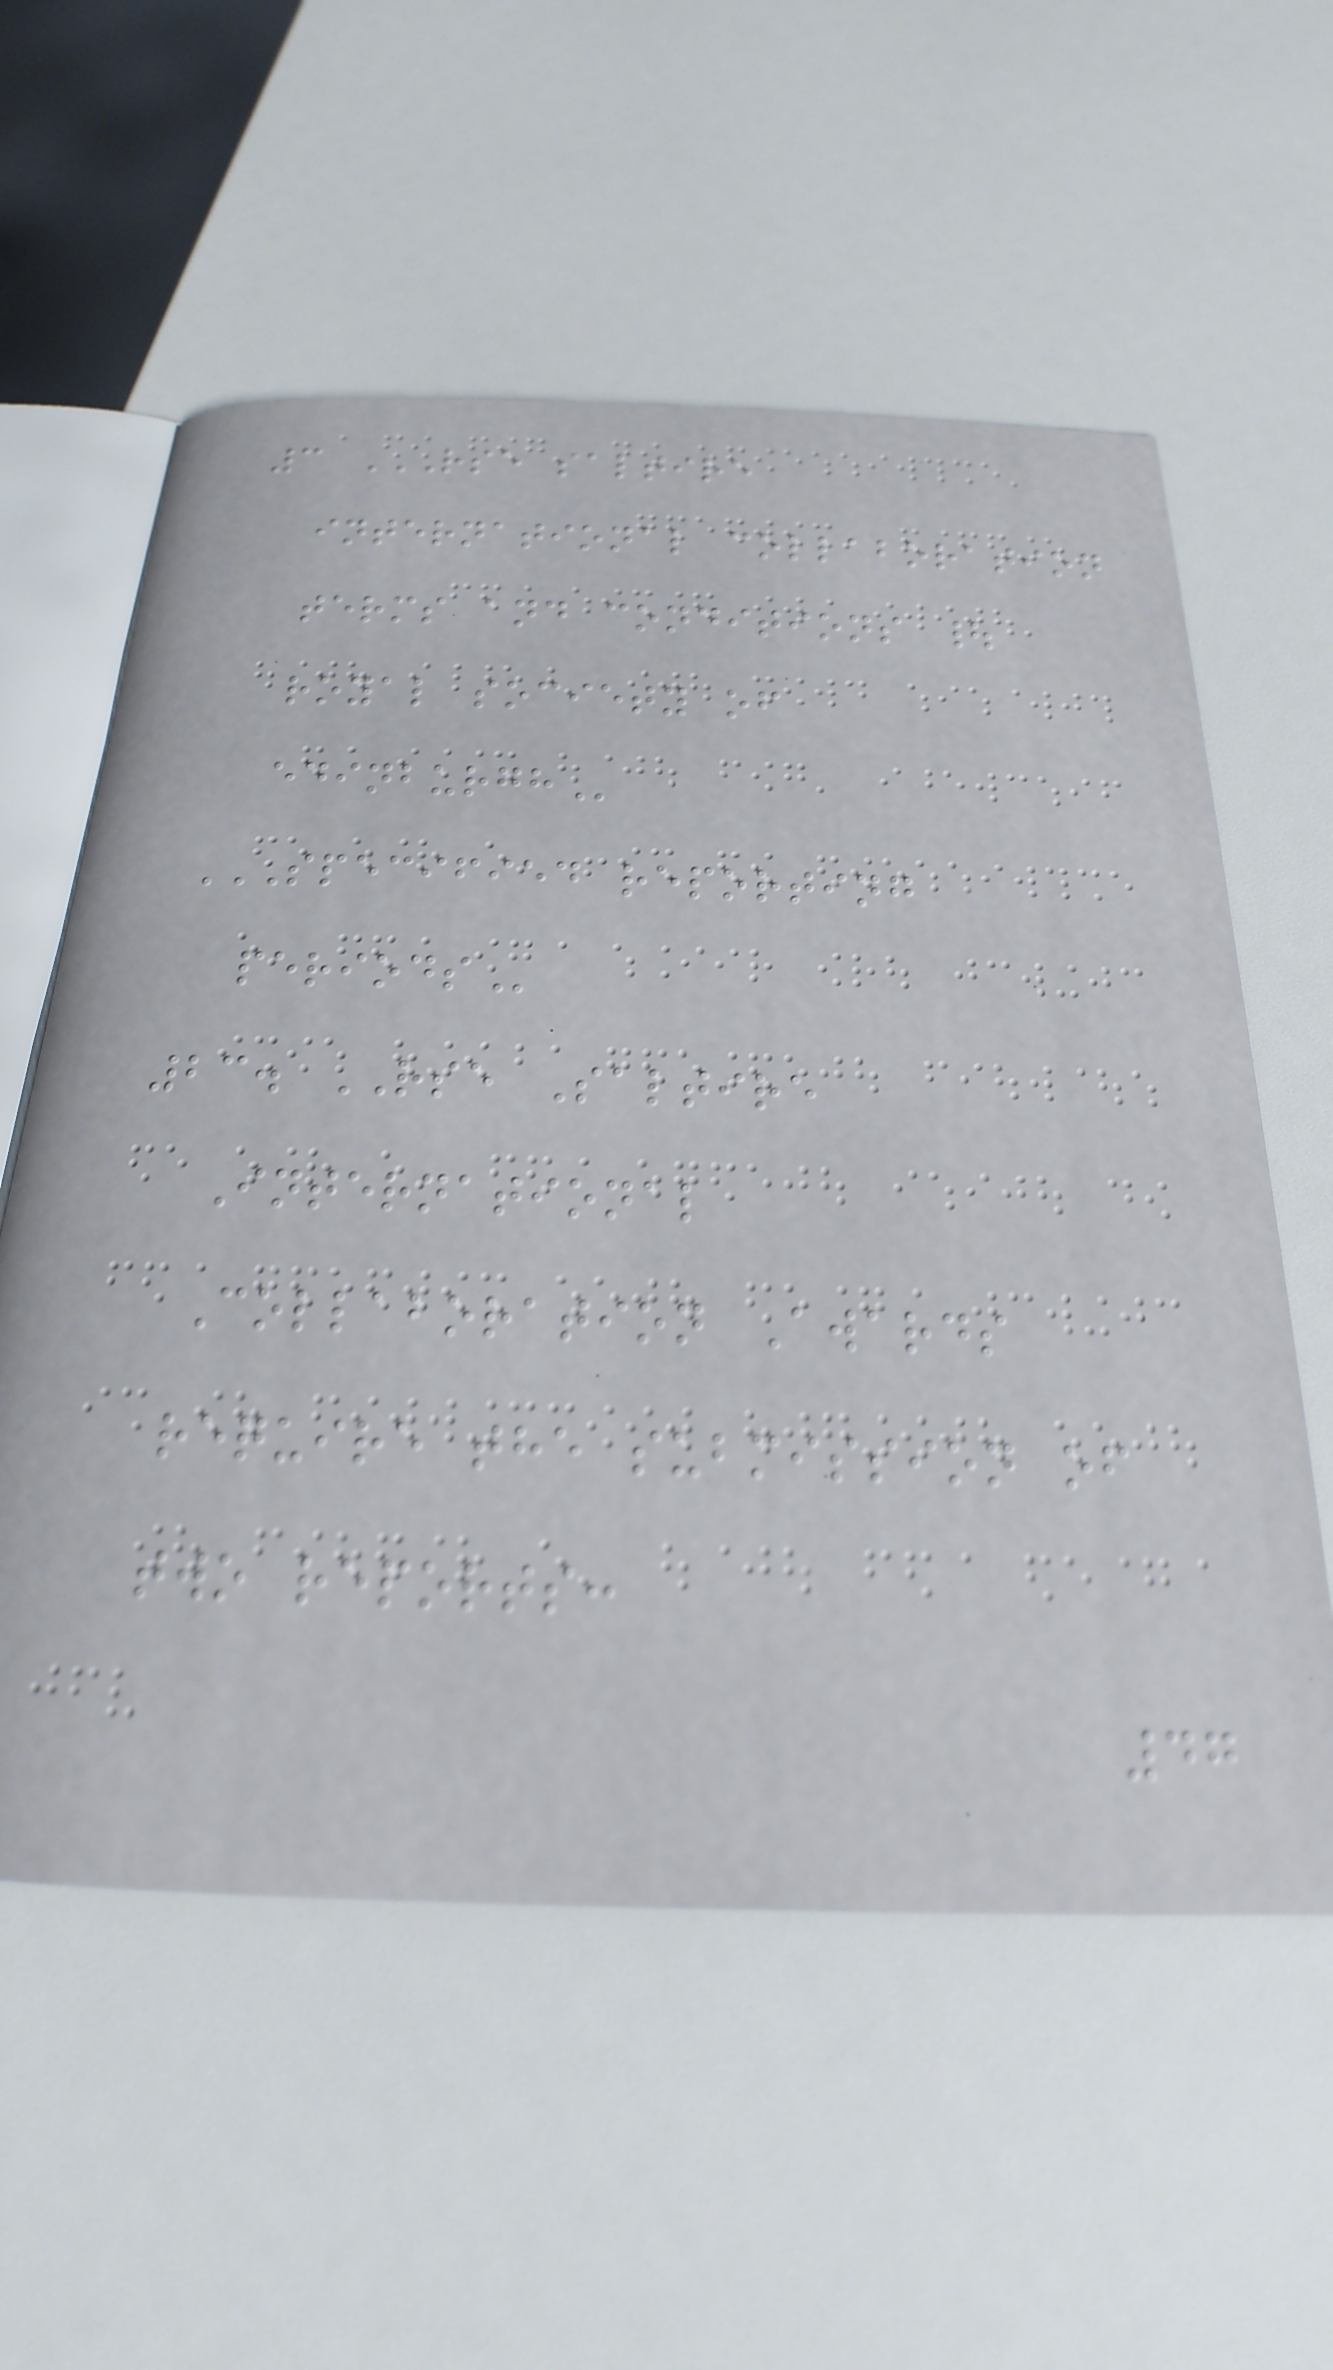3 RSE SALTIRE
INTERNATIONAL COLLABORATION
TERMS AND CONDITIONS |
ROYAL SOCIETY OF
EDINBURGH
SPECIFIED REPORTING
PERIODS
23. RSE Saltire
International
Collaboration Awards
require the submission of
two reports:
47
